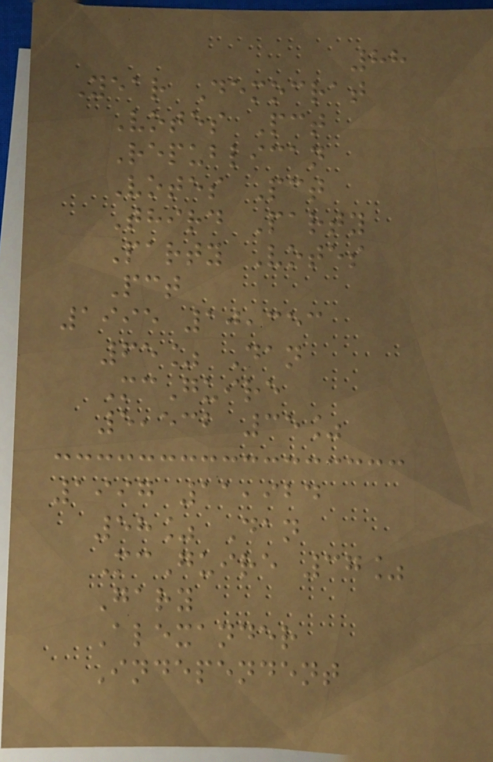88
Year Democrat
Votes Pct
Republican
Votes Pct
Third Party
Party Votes
Pct
1995 10,353
65% Dan
McGuire
5,532 35%
1997 11,924
58% Dan
McGuire 37%
Gary
Alexander
Independent
